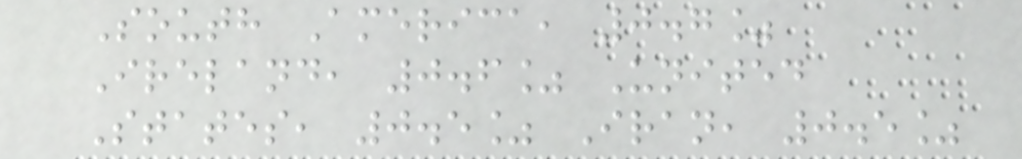South America, 0.7%
Ireland, 0.6% United
States, 0.5% Iran, 0.5%
